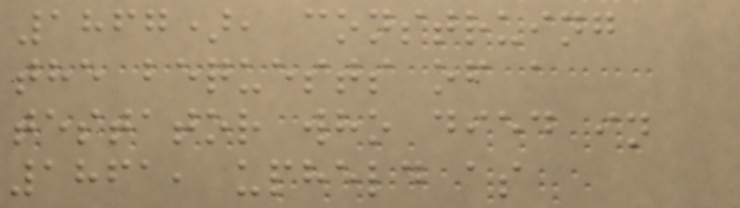1867), construing
the bequests of a
testator who died in
1861, upheld as
